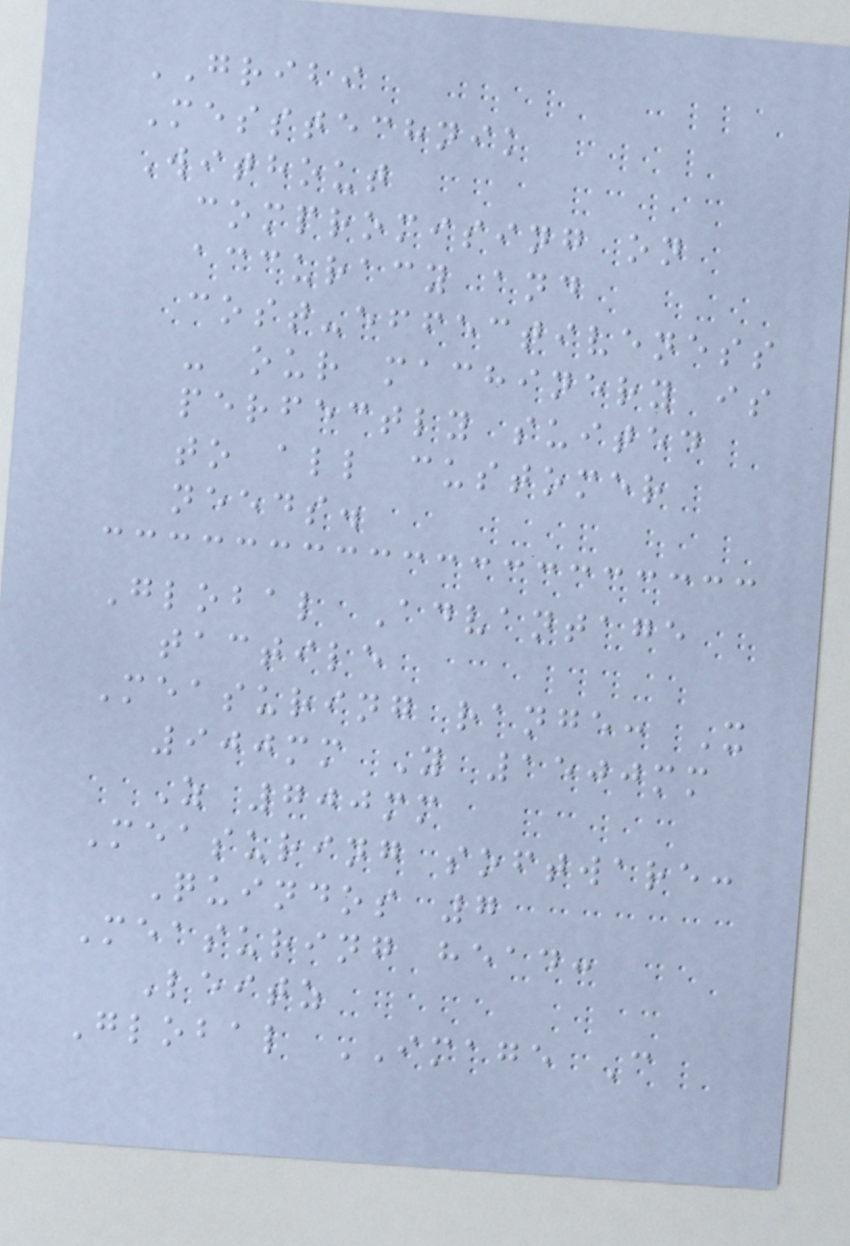GRIBI
Messtechnik
Without
compromising on
accuracy and
cost-effectiveness
- our machinery is
perfectly suited
to all customer
needs.
Global Advantage
tactile
Measuring range: X
900mm Y 1500mm
Z 700mm
Measuring software:
Quindos 7
Measuring head:
Leitz
Global IMAGE C
